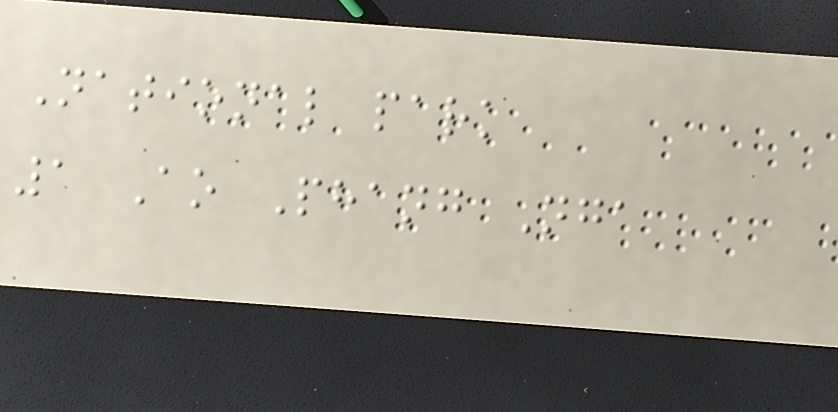National park
1 Ao Phang Nga
